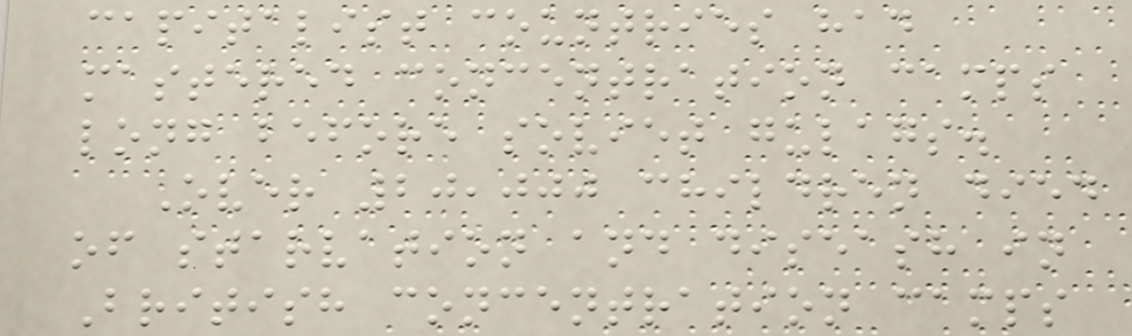capitalist countries had
mastered concentration camps
long before soviet gulags.
Over 20,000 children died
of starvation and diseash in
British concentration camps
